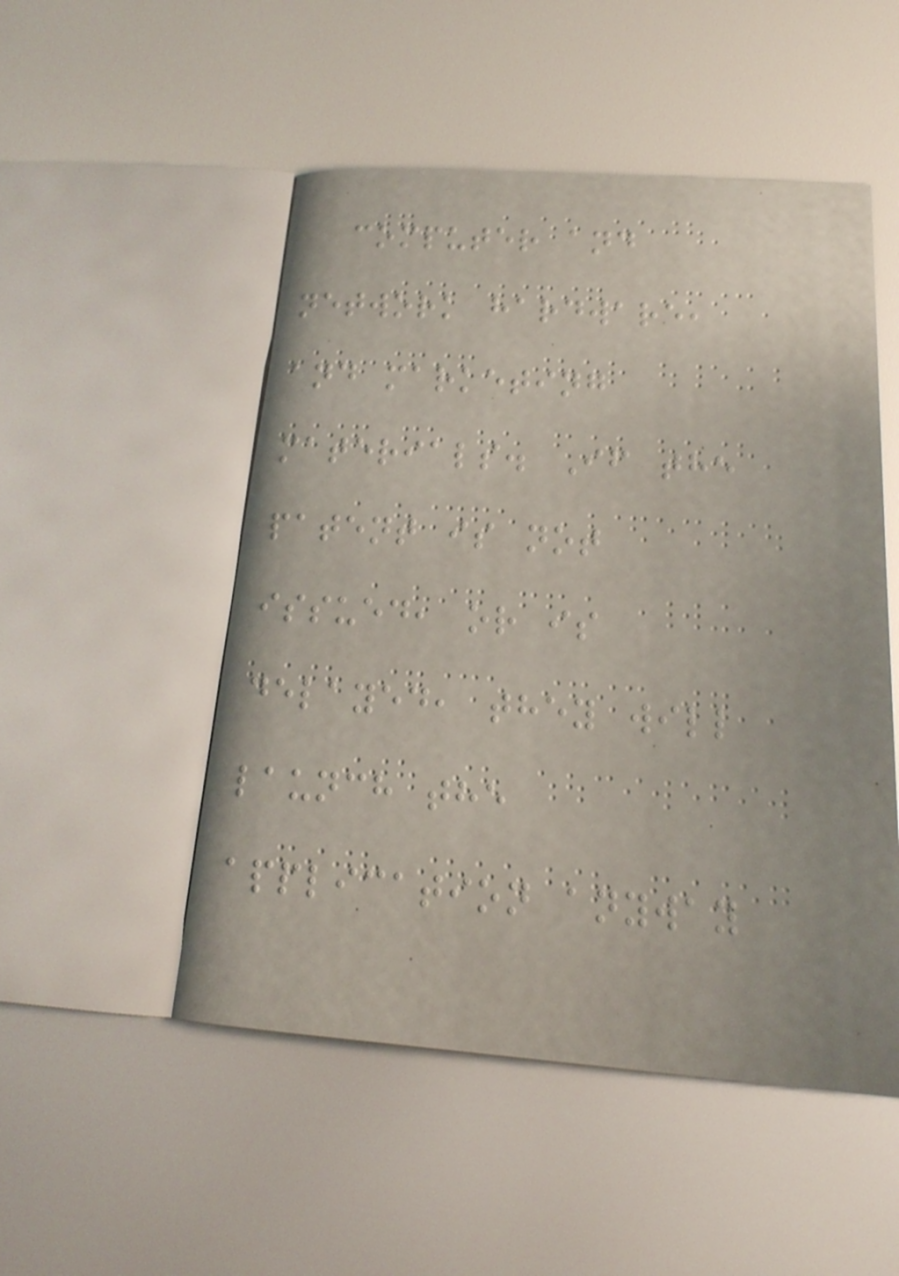computer and
network hardware,
and marketing
materials. If the
patent is not
issued, or is
delayed, they will
launch the
application anyway
